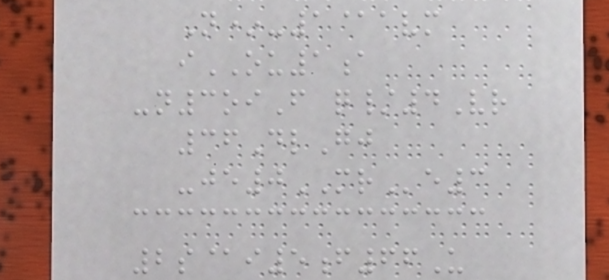N*-1@avm
iOU1a
-n3oiF q/4Vr
36DlGj
-je0MRe3
2s@i5f66U
